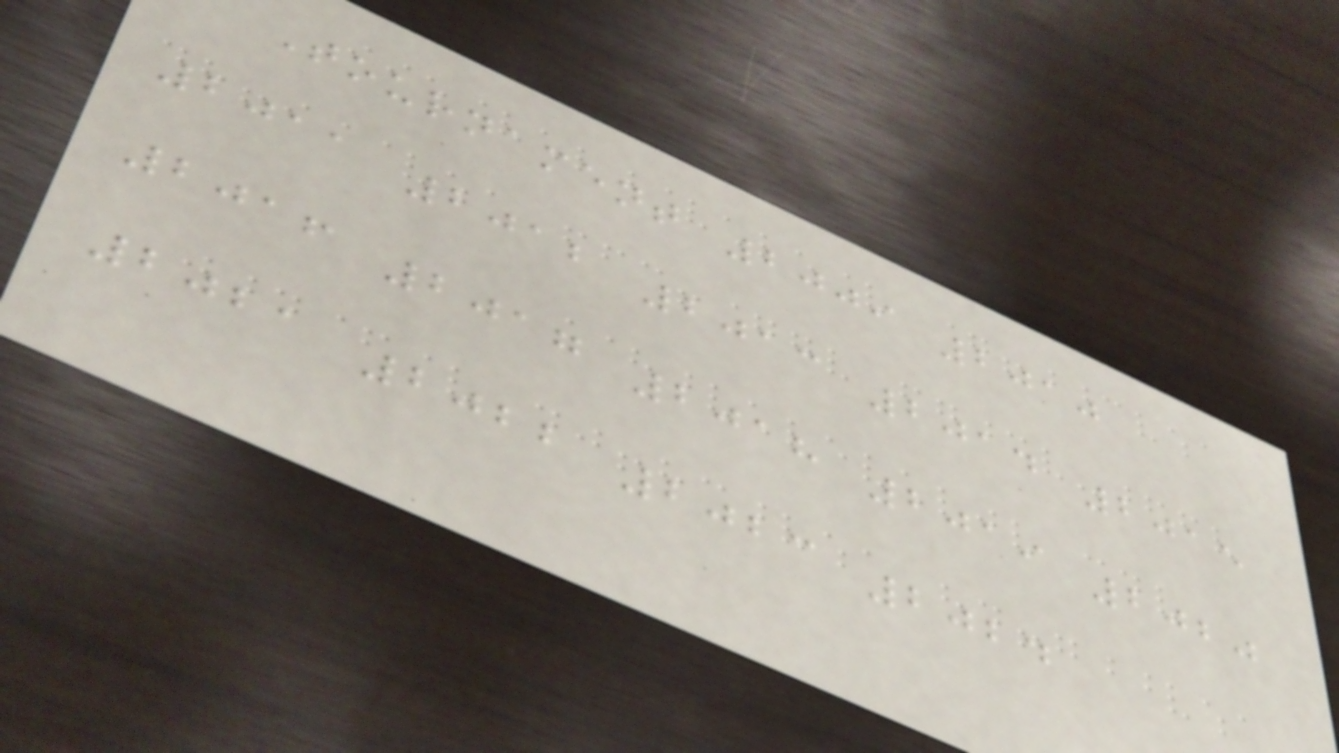Tournament 2009 2010
2011 2012 2013 2014 2015
2016 2017 2018 2019 2020
2021 2022 2023 2024
